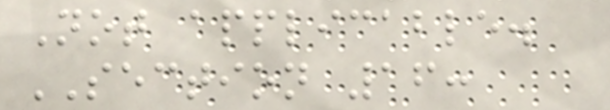Not applicable.
SECTION 16:
